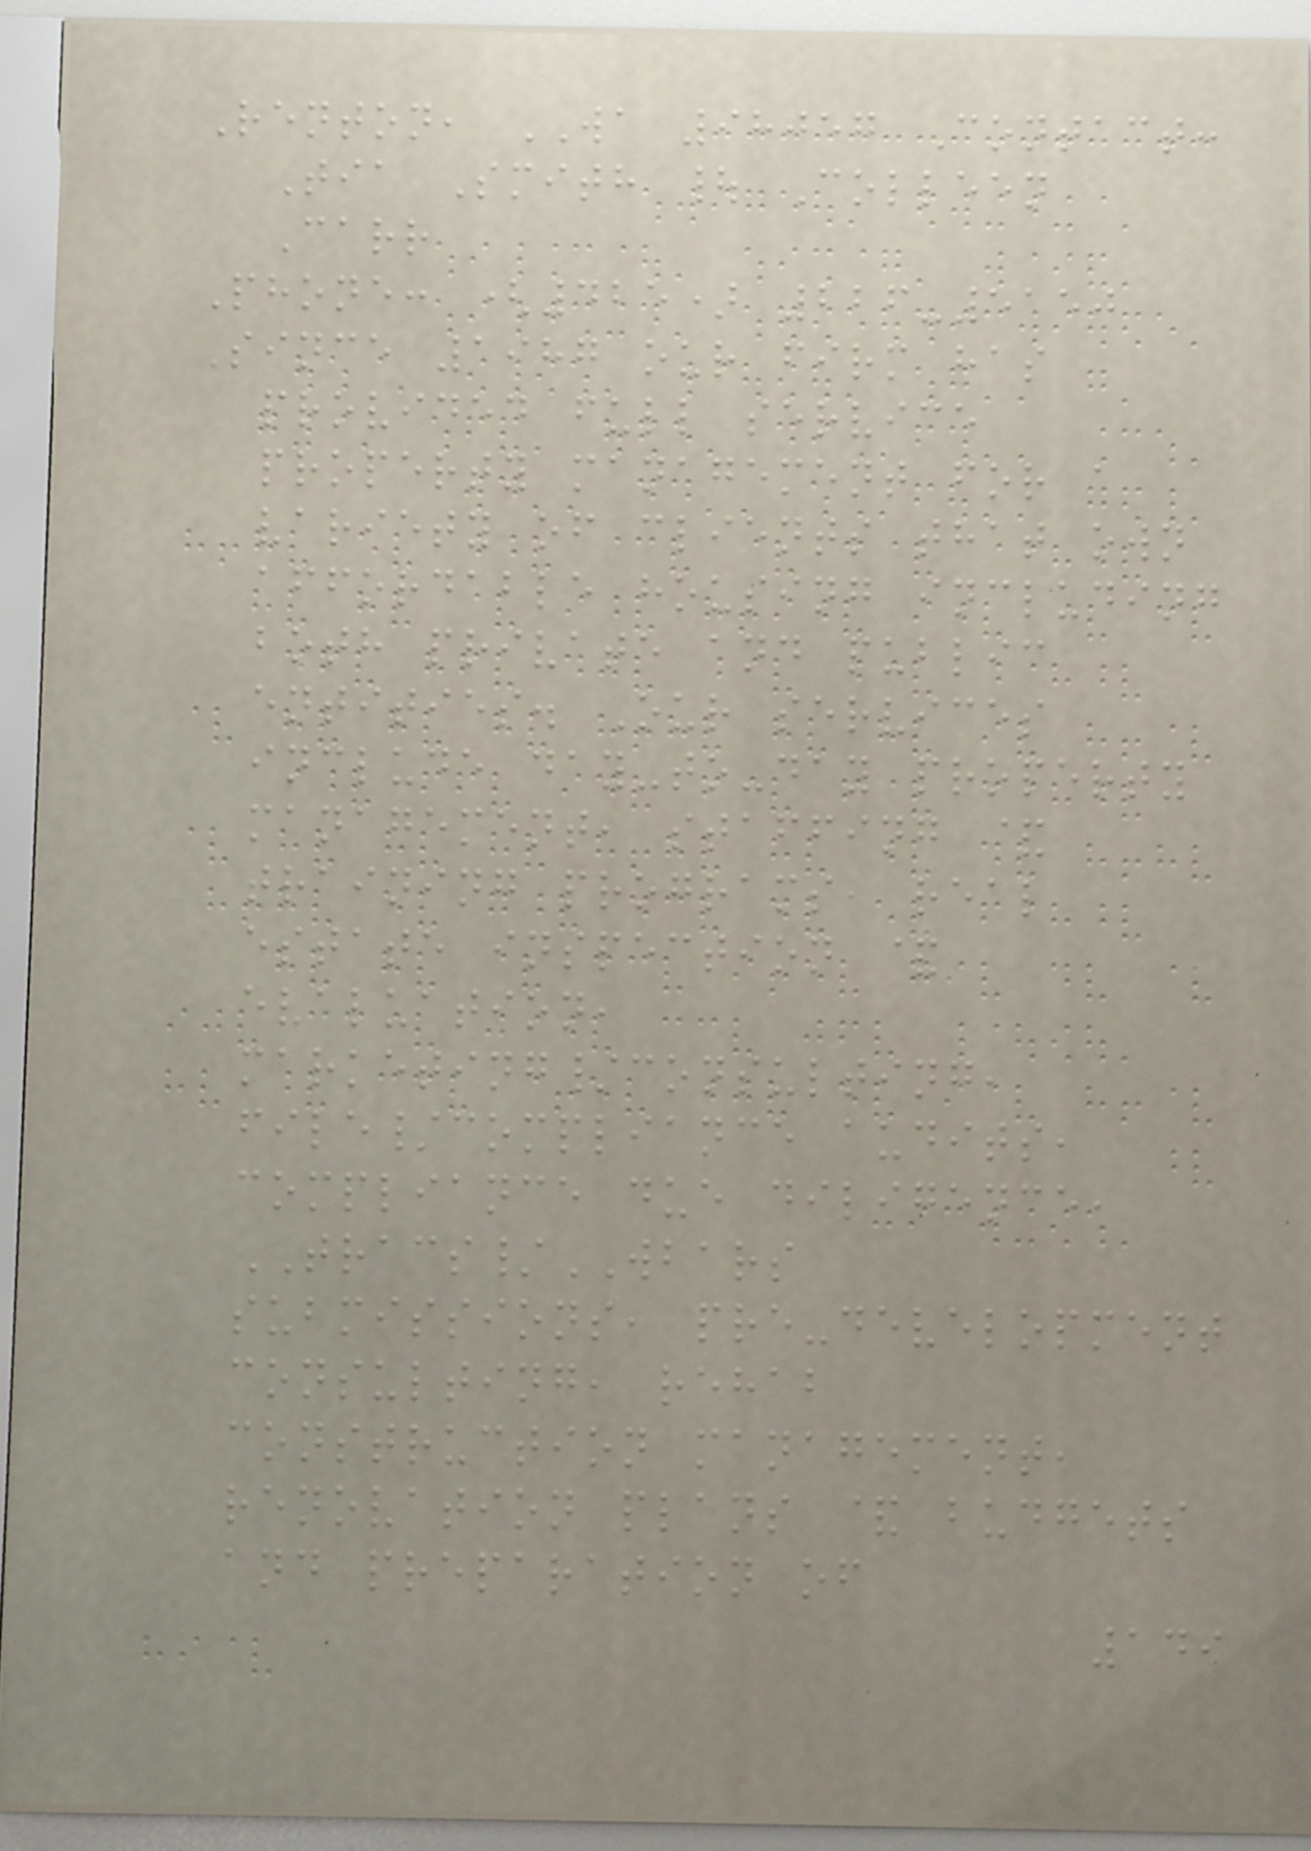Renton, WA 98057 Contact:
Tia Smith | Colleen
Carr
Phone: (425) 226-5150
Since 1987 our firm has
provided full service
property management for a
variety of clients that own
affordable housing including
both private and public
entities. Our services
include day-to-day property
management, staffing &
training programs, real
estate inspection &
evaluation,
marketing/consulting,
file/compliance audits,
compliance due diligence,
TRACS/WBARS
submissions, pre-development
consulting, rehab
construction management,
renovation plans & budgets
and preparation of
149
